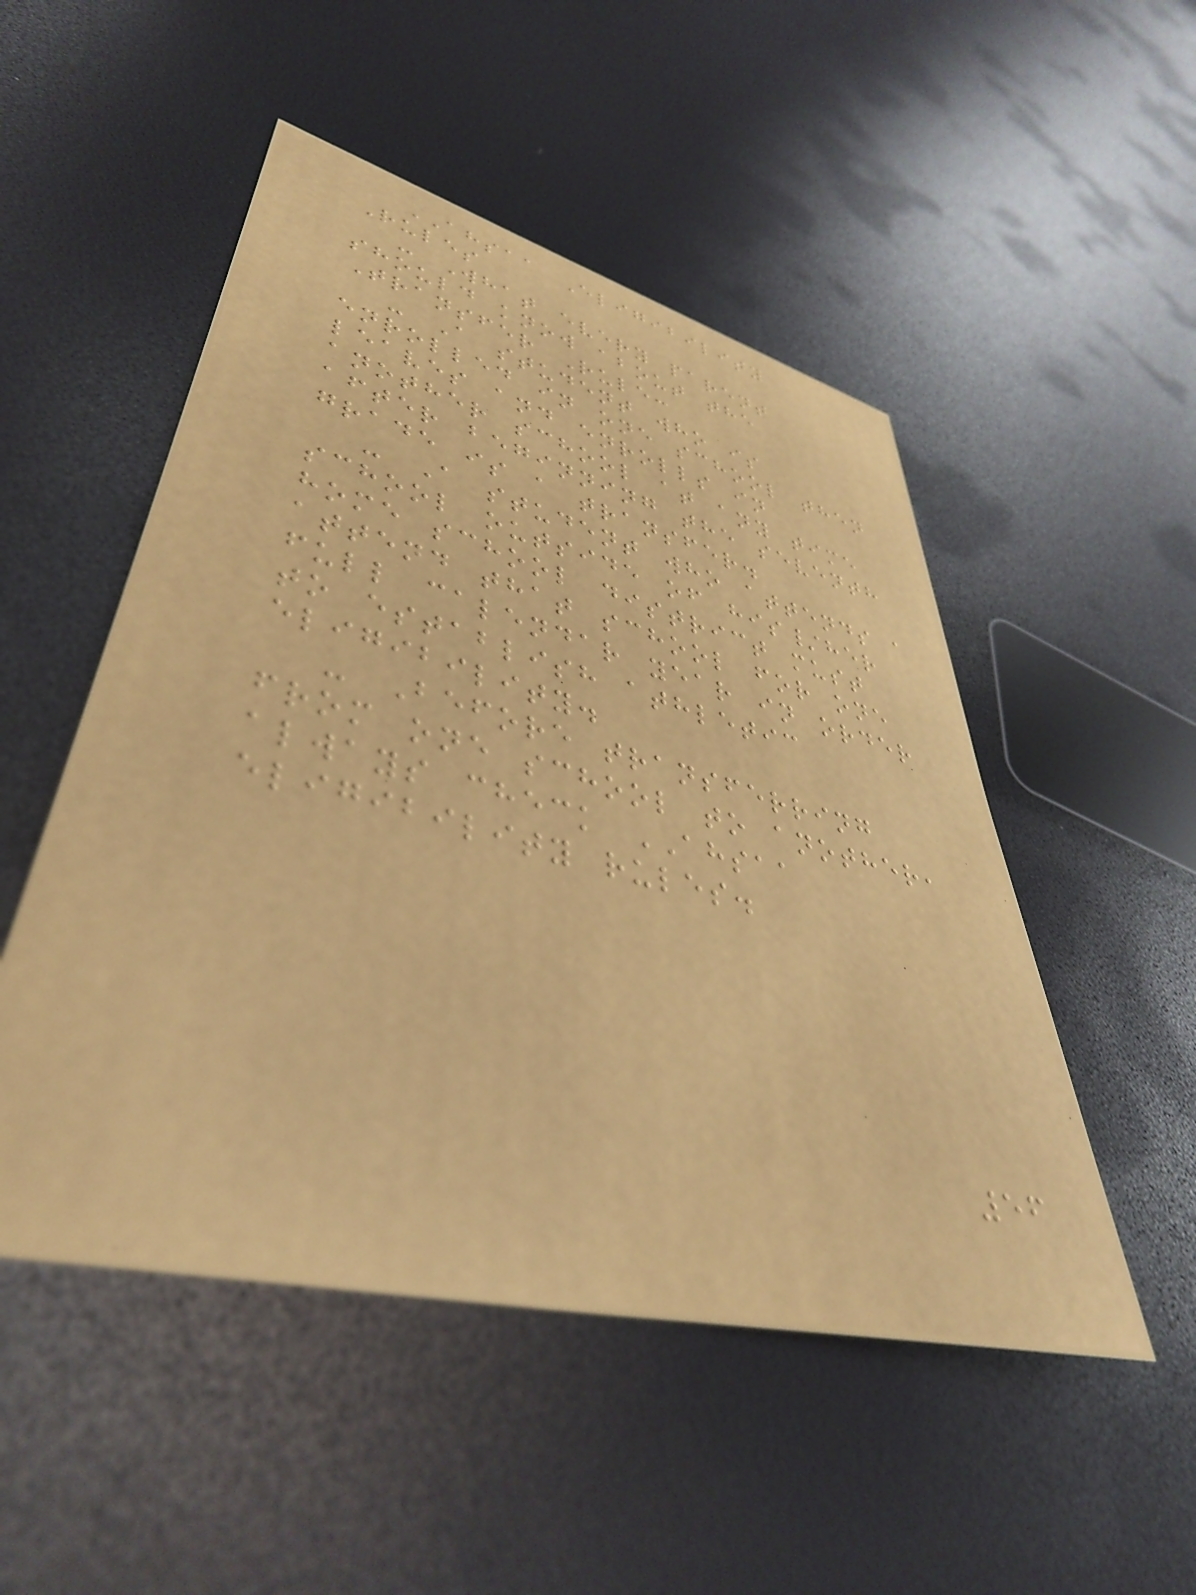AHSAA Eligibility
Rules
- What every parent
should know about the
Transfer Rule:
- A student who is
enrolled in one school then
leaves and enrolls in
another school at any time
after beginning the seventh
grade is a transfer.
- A student who attends a
school outside of his/her
home school district must
attend that school for one
full calendar year in order
to establish athletic
eligibility.
- Before transferring
from one school to another,
always check AHSAA
eligibility rules.
56
